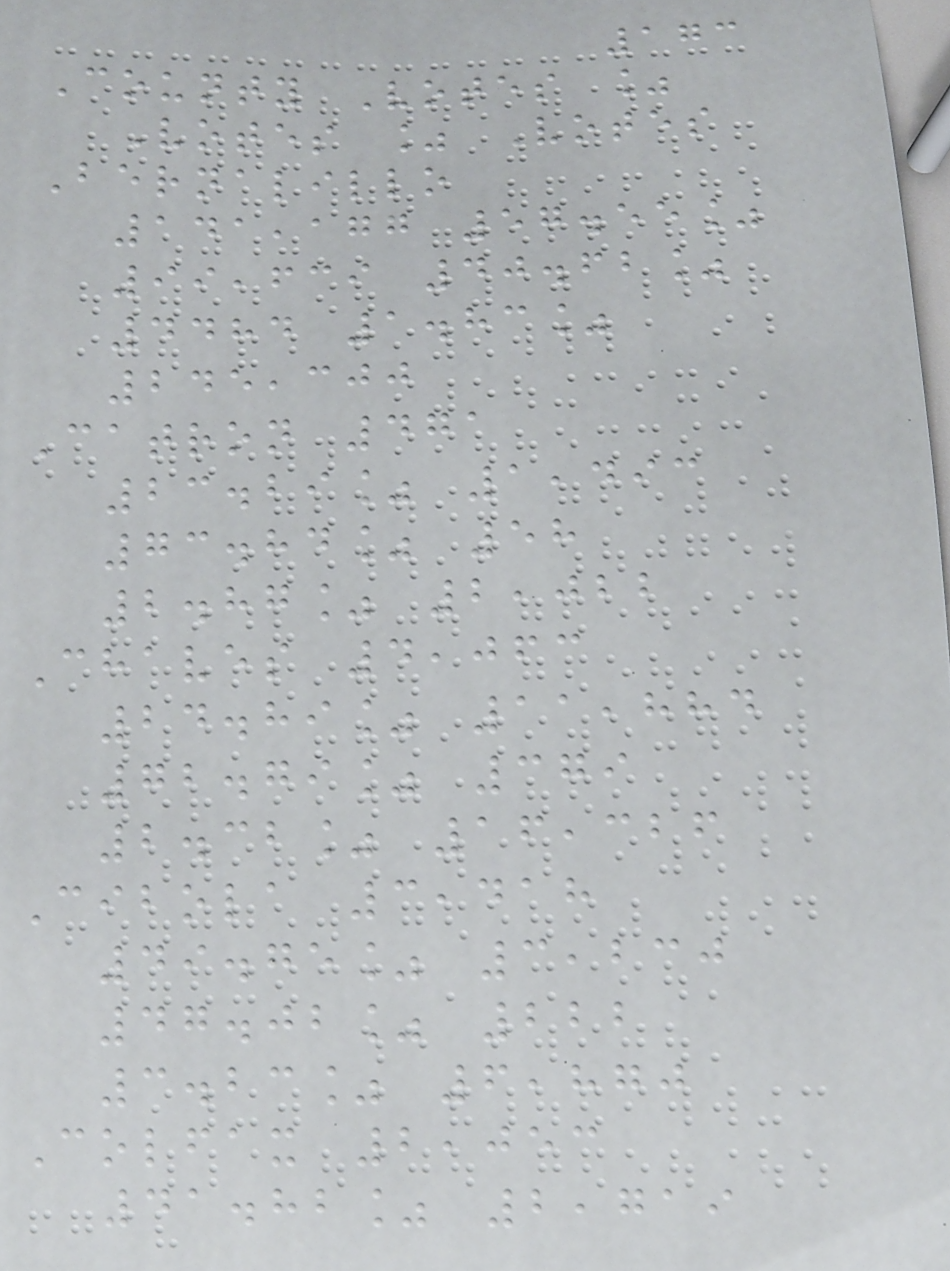173
County Votes %
Votes % Votes
Bernalillo
141,177 57.55%
99,639 40.62%
4484 1.83%
245,300
Catron 471
23.29% 1,493
73.84% 58
2.87% 2,022
Chaves 4,063
24.89% 11,884
72.79% 379
2.32% 16,326
Cibola 3,418
49.75% 3,230
47.02% 222
3.23% 6,870
Colfax 2,053
41.82% 2,719
